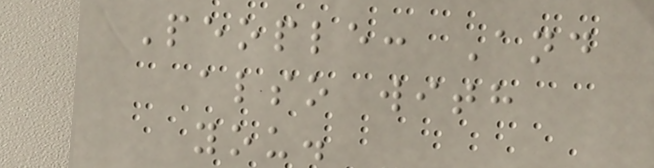People: And
also with
you.
